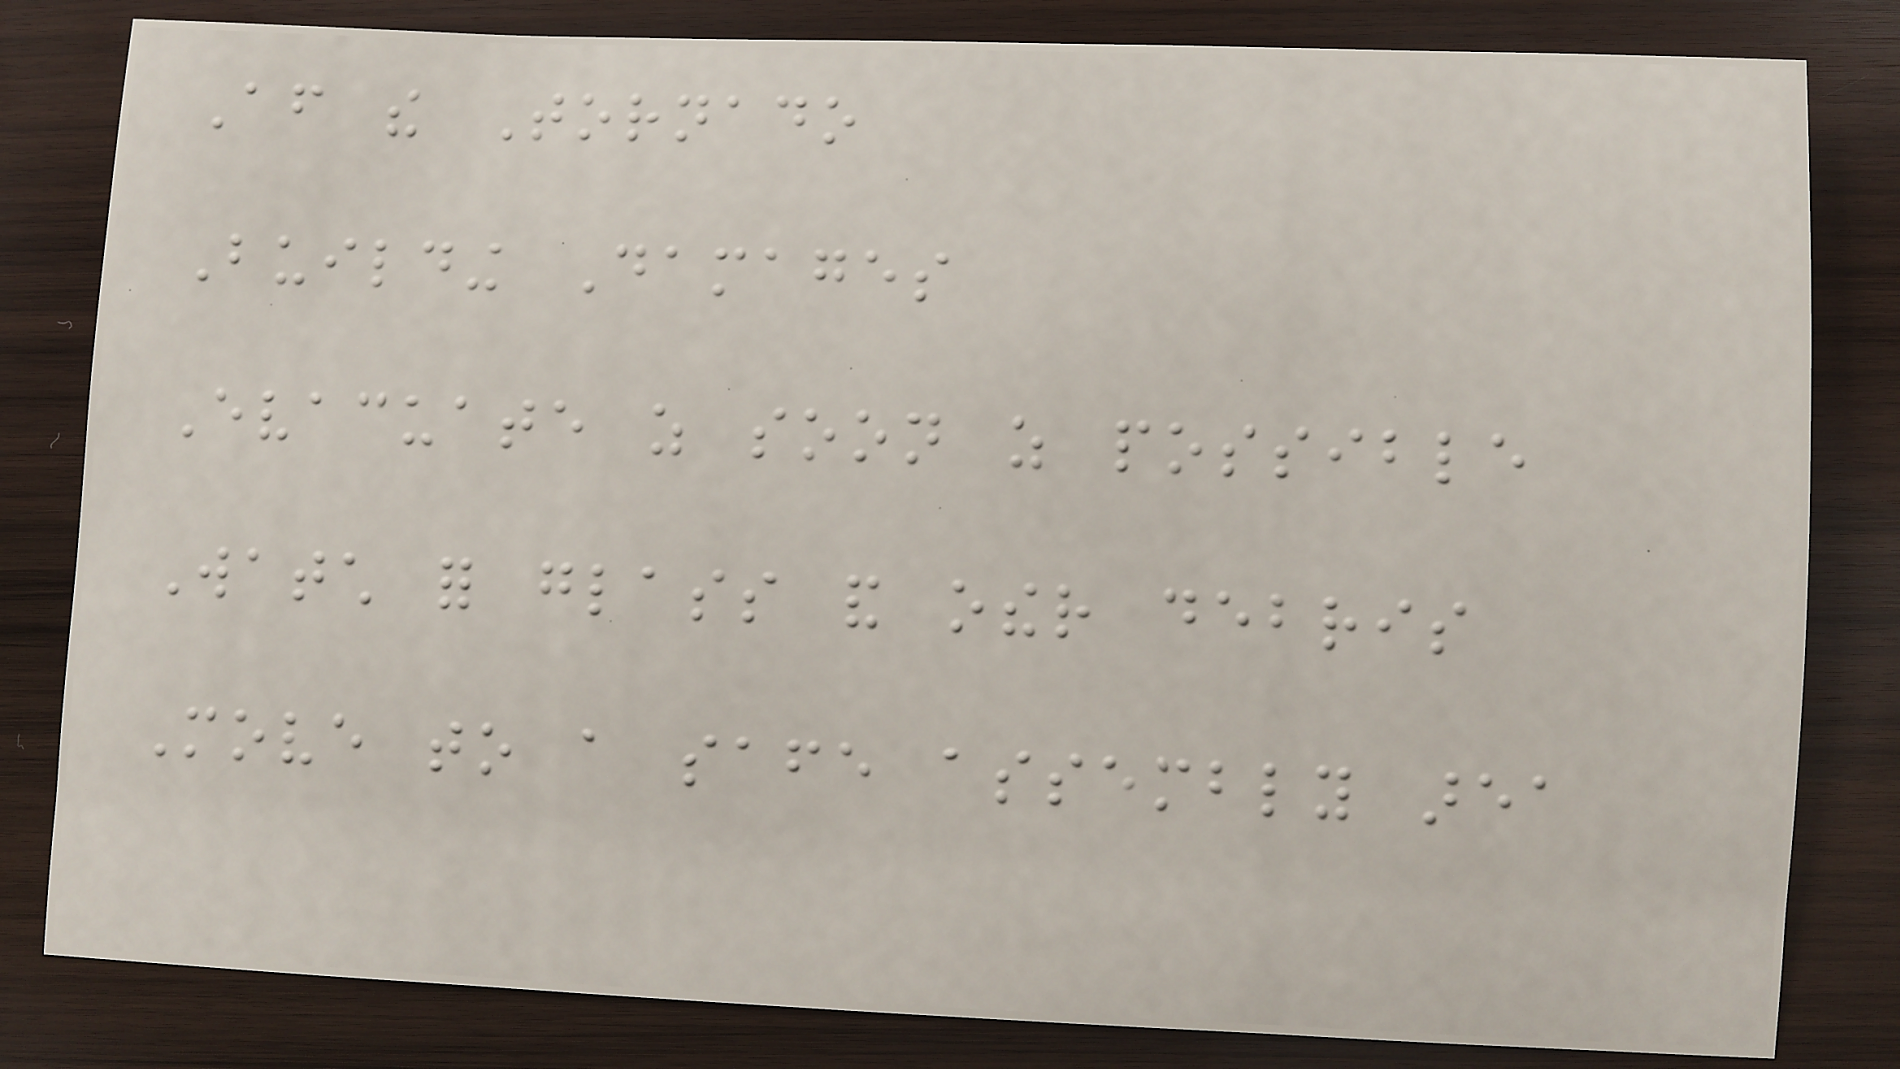After the Tornado
Building Damages
Evacuate as soon as possible
Watch for glass and other debris
Move to a safe assembly area
